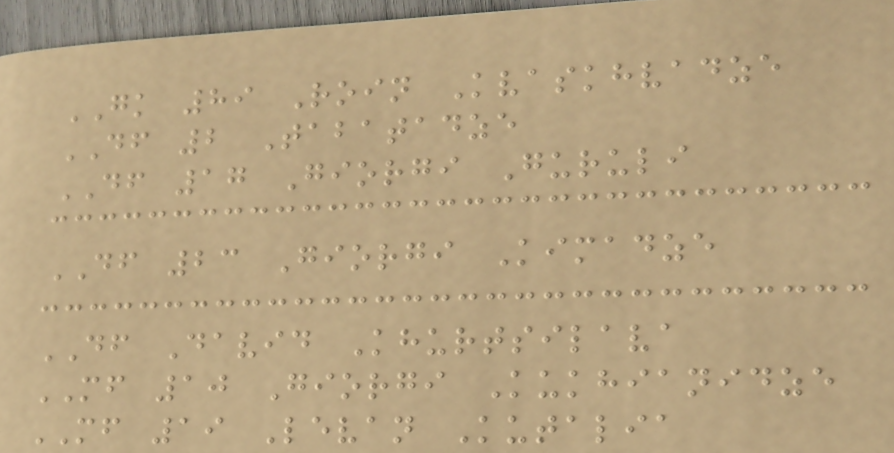GK 89 Roin Kvaskhvadze
DF 2 Tabatadze
DF 17 Giorgi Guruli
DF 23 Giorgi Kimadze
DF David Khurtsilava
MF 10 Giorgi Kukhianidze
MF 19 Levan Kutalia
